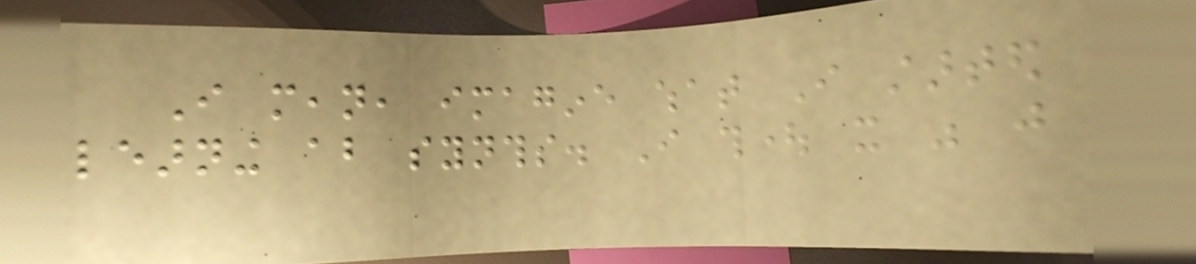I mean, imagine what I started
learning about synths. I thought it was just
